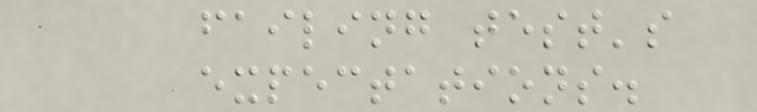failing test's
expectations.
